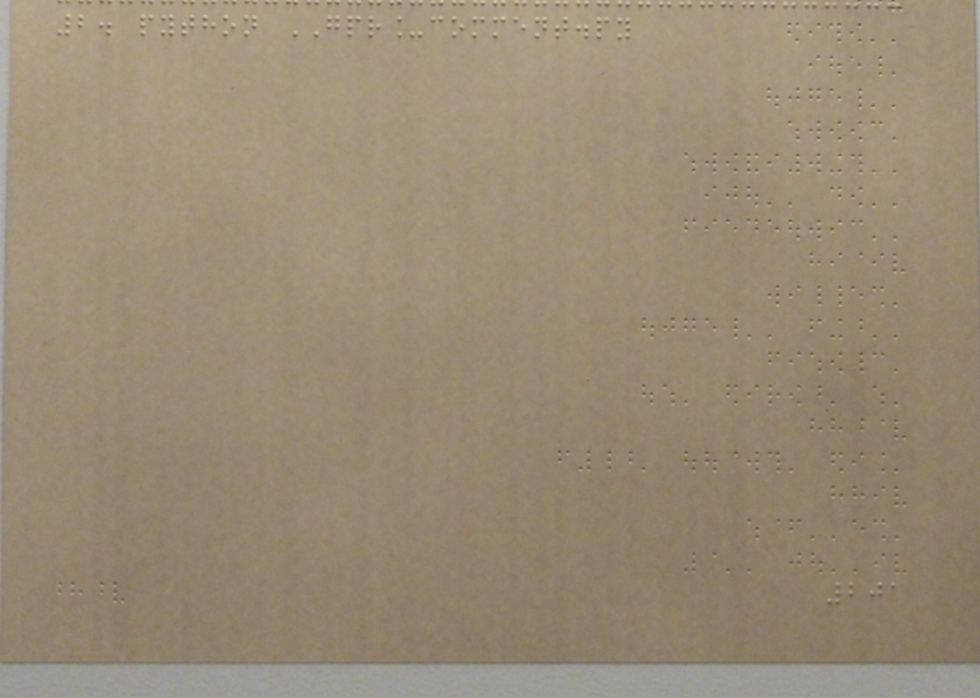2. python GPR_comment.py
201
